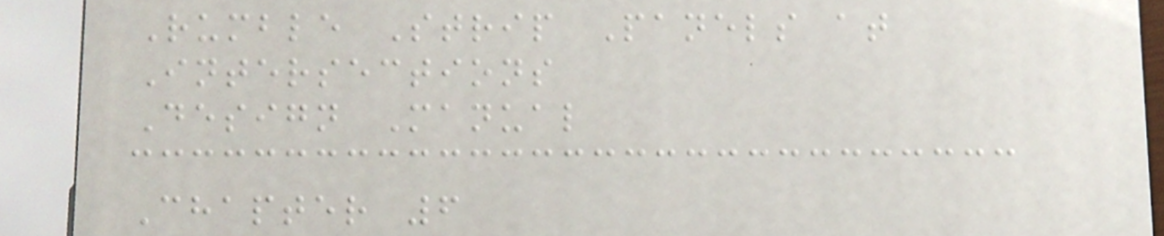Rumble Strip Panels at
Intersections
Design Manual
Chapter 6
